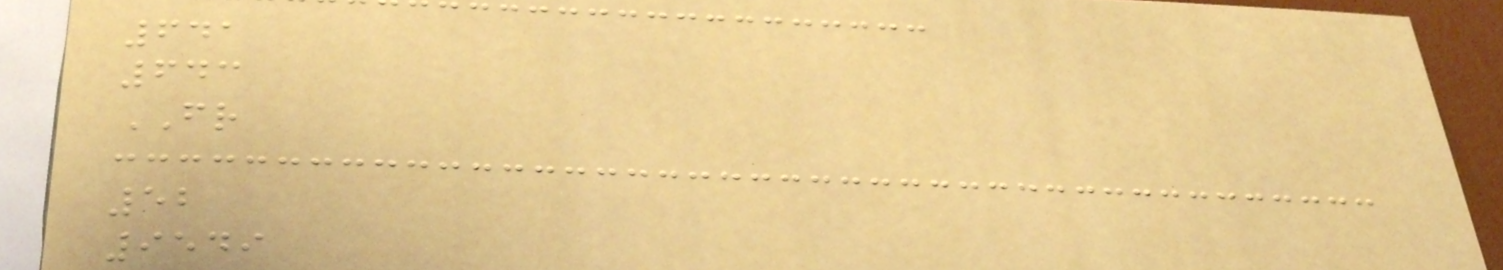641
643
FR
52
9549
